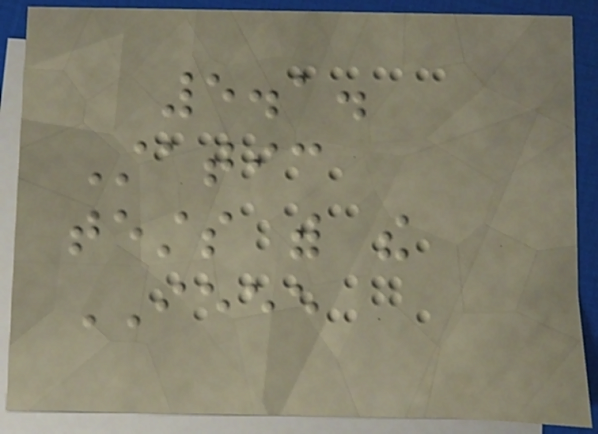5.1.
Static
tests with the
IEEE
